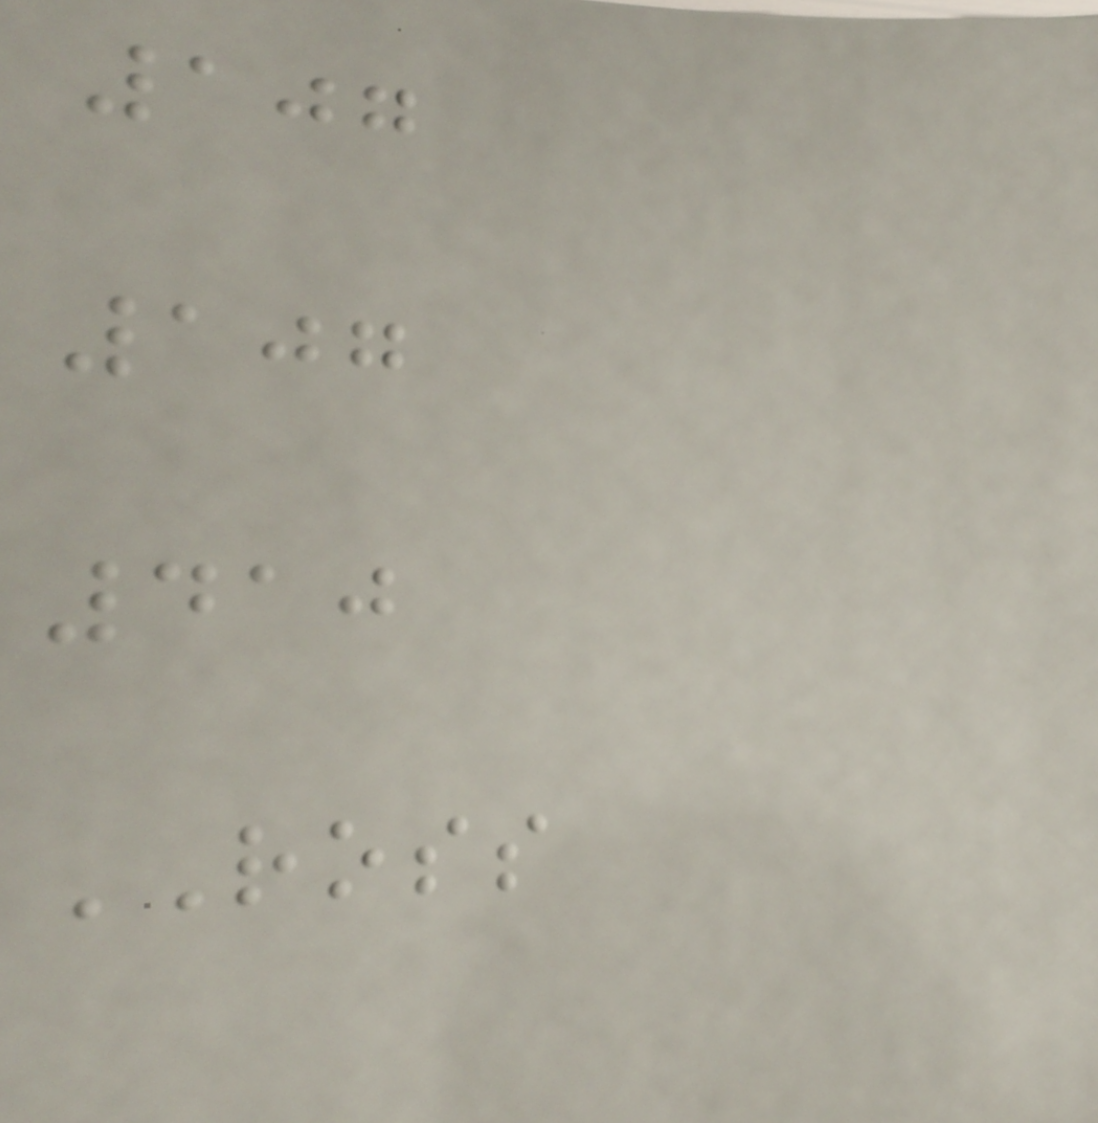107
107
410
ROSS
